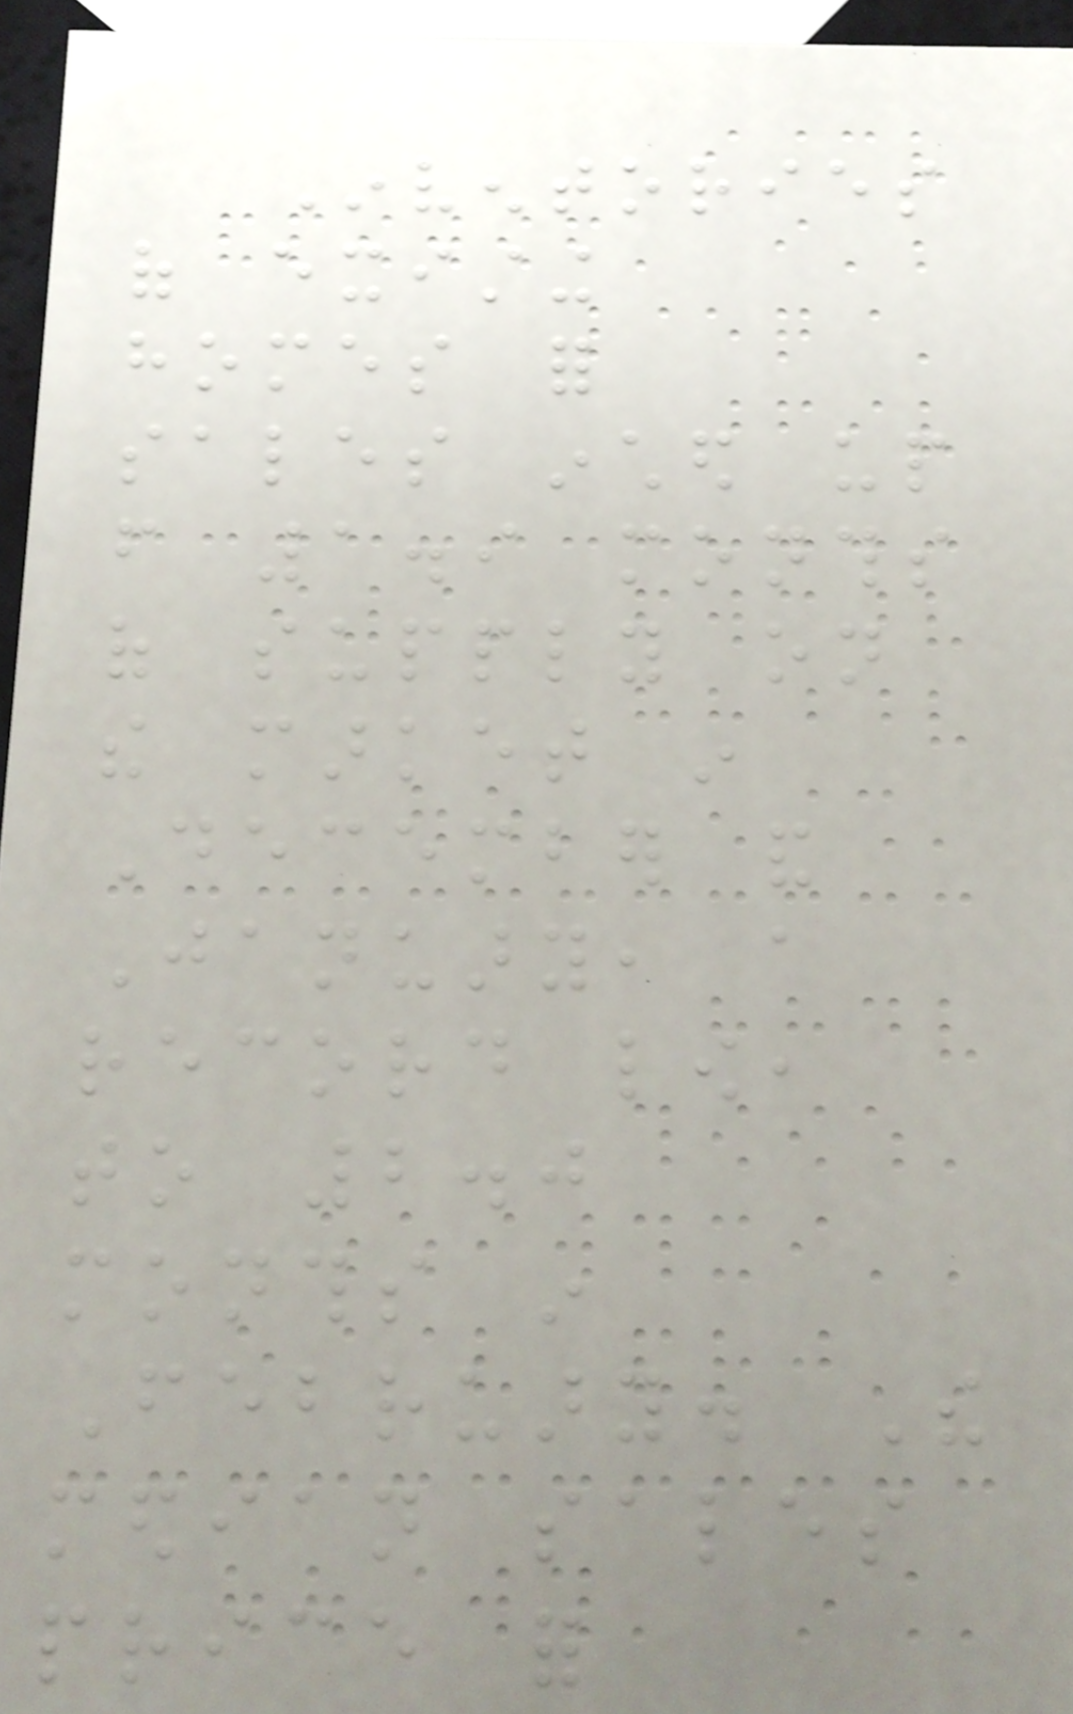Inventories
of existing
homes for
sales inched up
from 1.9 months
of supply on
the market in
December and
January, a
record low,
to 2.0
months in
February. The
median sales
price for
